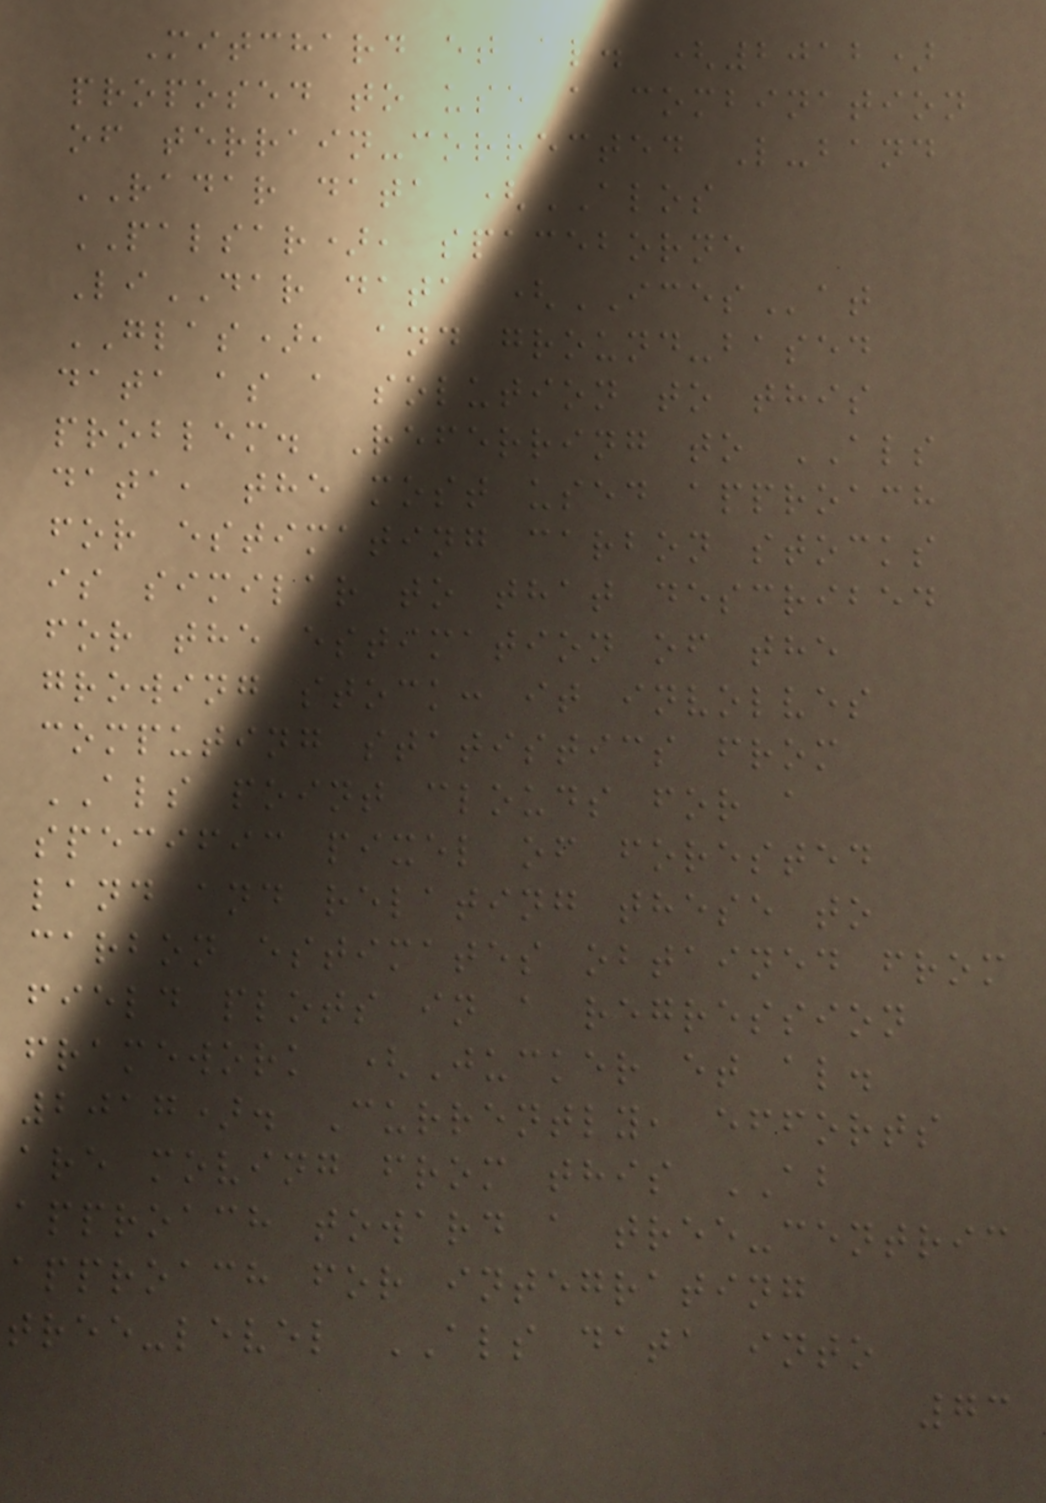Mitchard et al. (2012)
proposed to use a combination
of terrain-corrected L-band
RADAR data (ALOS
PALSAR), spaceborne
LiDAR data (ICESat
GLAS), and ground-based
data as a solution to this
problem. Referring to ALS
data, the most used approach
for estimating carbon stocks
is similar to that described
for the estimation of the
growing stock: it involves
computing statistics from
ALS point clouds for a
specific pixel of forested
land and relating these to
carbon estimates obtained from
field plots in a regression
framework (Jucker et al.
2017). Currently, efforts
are moving from this AB
approach toward a tree-centric
approach for integrating
tree-level ALS data into
73
